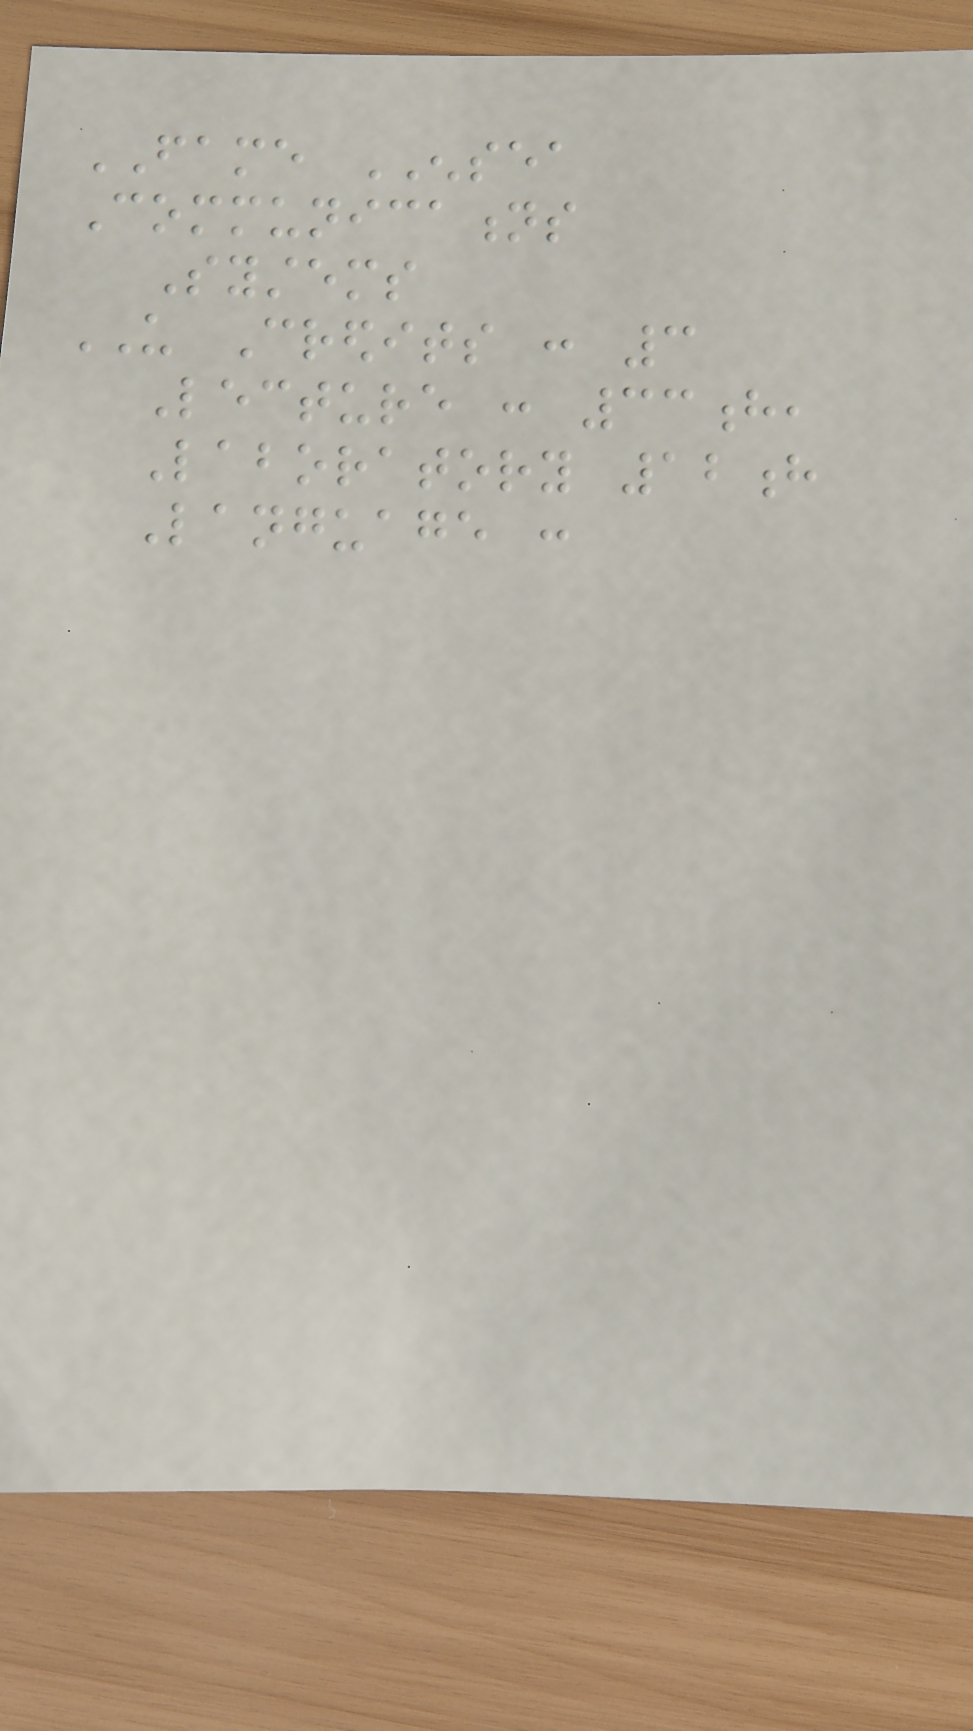FAME ENSEA
Communications
Systems
US Credits : 3
Lecture : 33h,
Laboratory 12h
Language :
